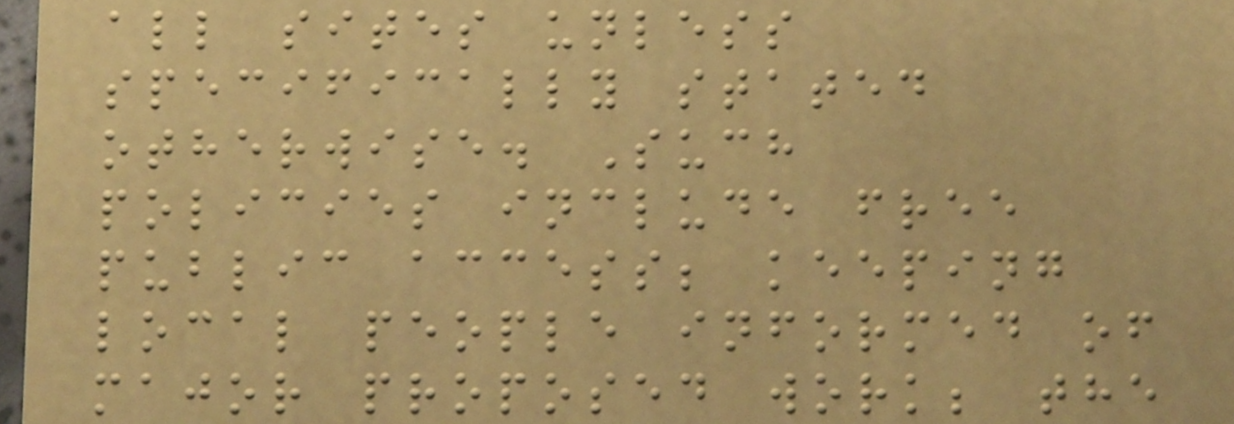all sites unless
specifically stated
otherwise. Such
policies include free
public access; keeping
local people informed of
major proposed work; the
